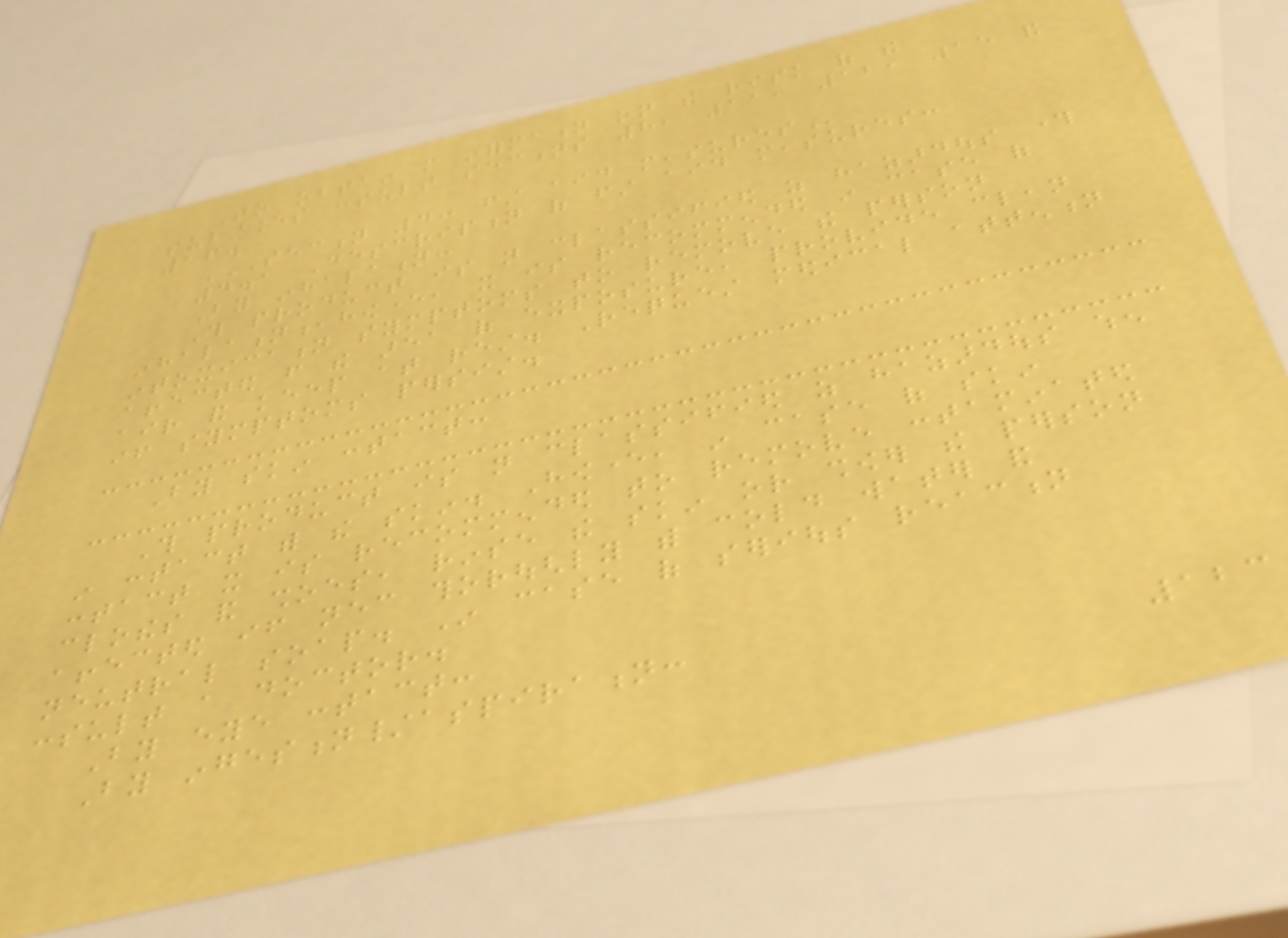To obtain more information on the risk of the
substances consult sections 8, 11, 12, 15 and
16.
SECTION 4: FIRST AID MEASURES
4.1 Description of first aid measures:
By inhalation:
This product is not classified as hazardous through
inhalation,however, it is recommended in case of
intoxication symptoms to remove the person
affected from the area of exposure, provide clean
air and keep at rest. Request medical attention
if symptoms persist.
By skin contact:
This product is not classified as hazardous when
in contact with the skin. However, in case of skin
contact it is recommended to remove contaminated
clothes and shoes, rinse the skin or shower the person
affected if necessary thoroughly with cold water and
neutral soap. In case of serious reaction
consult a doctor.
By eye contact:
By ingestion/aspiration:
123
